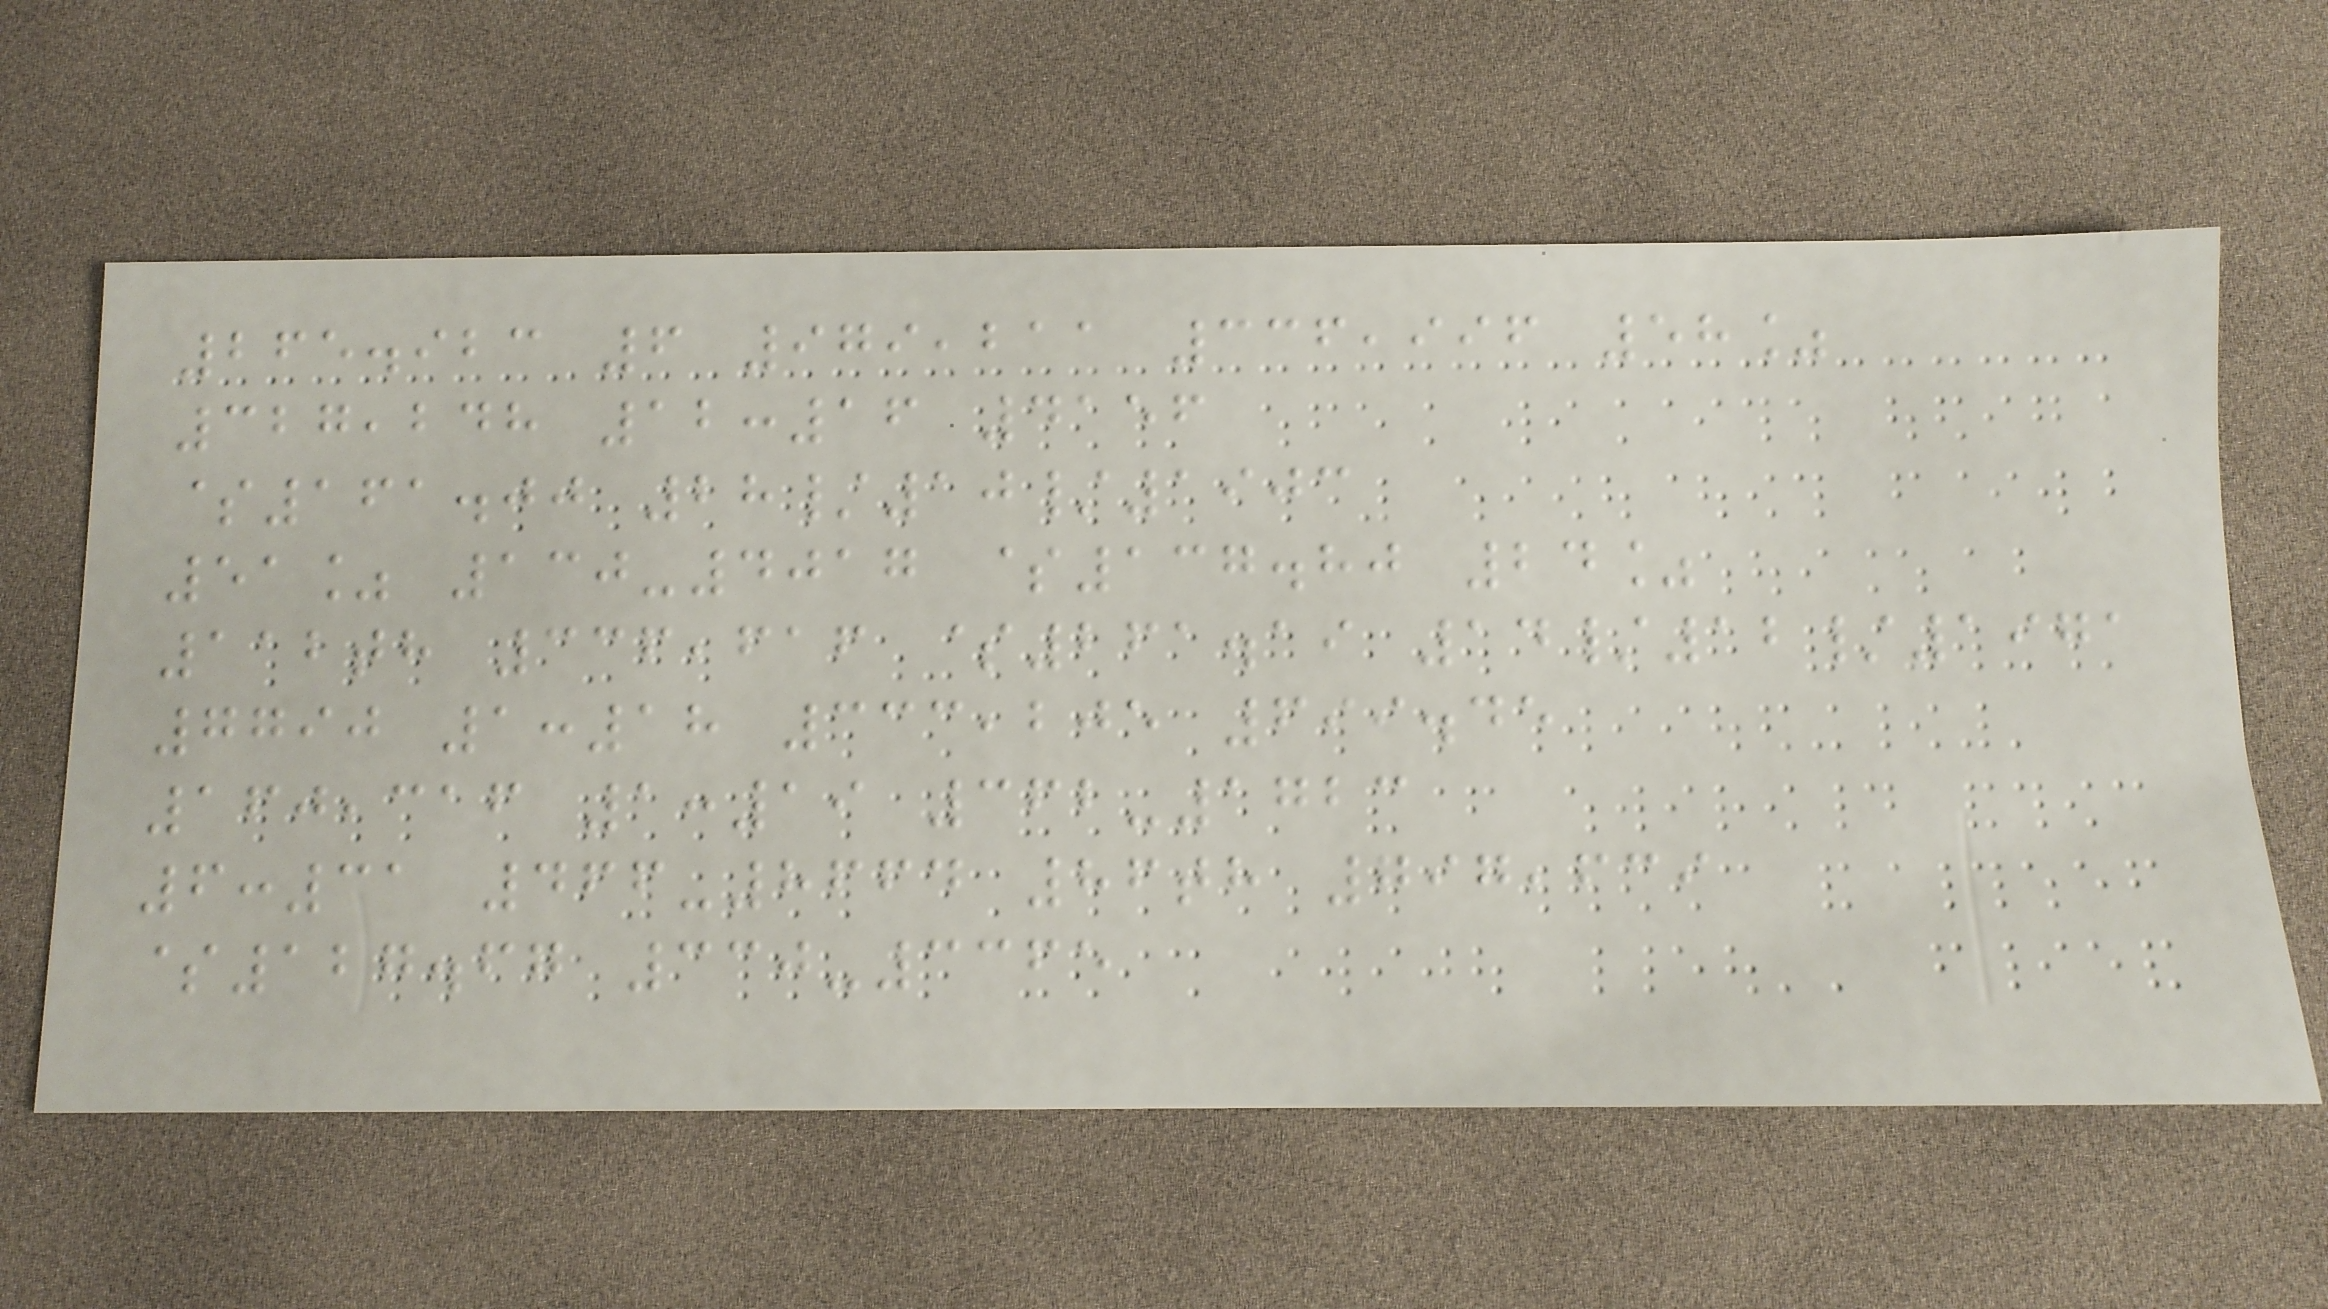265.923 6 979,211 336,996 58%
327,248 12:16 4156
$161.00 28/10/1903
51% 130-4017 $137.80 24%
112th 336,616 $261.19 14/12/1971
7790 1:18 333,205 699.45
160,316 1:19 362-1723
6:31 466-8664 86th 797,639
$127.67 330-3365
